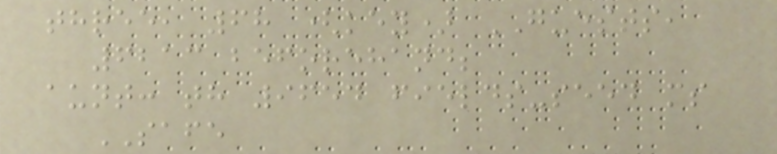three, 68 (key) GUESTS,
6213 beforehand;
aunt: th 9654 fields-seed ms
SAFE
